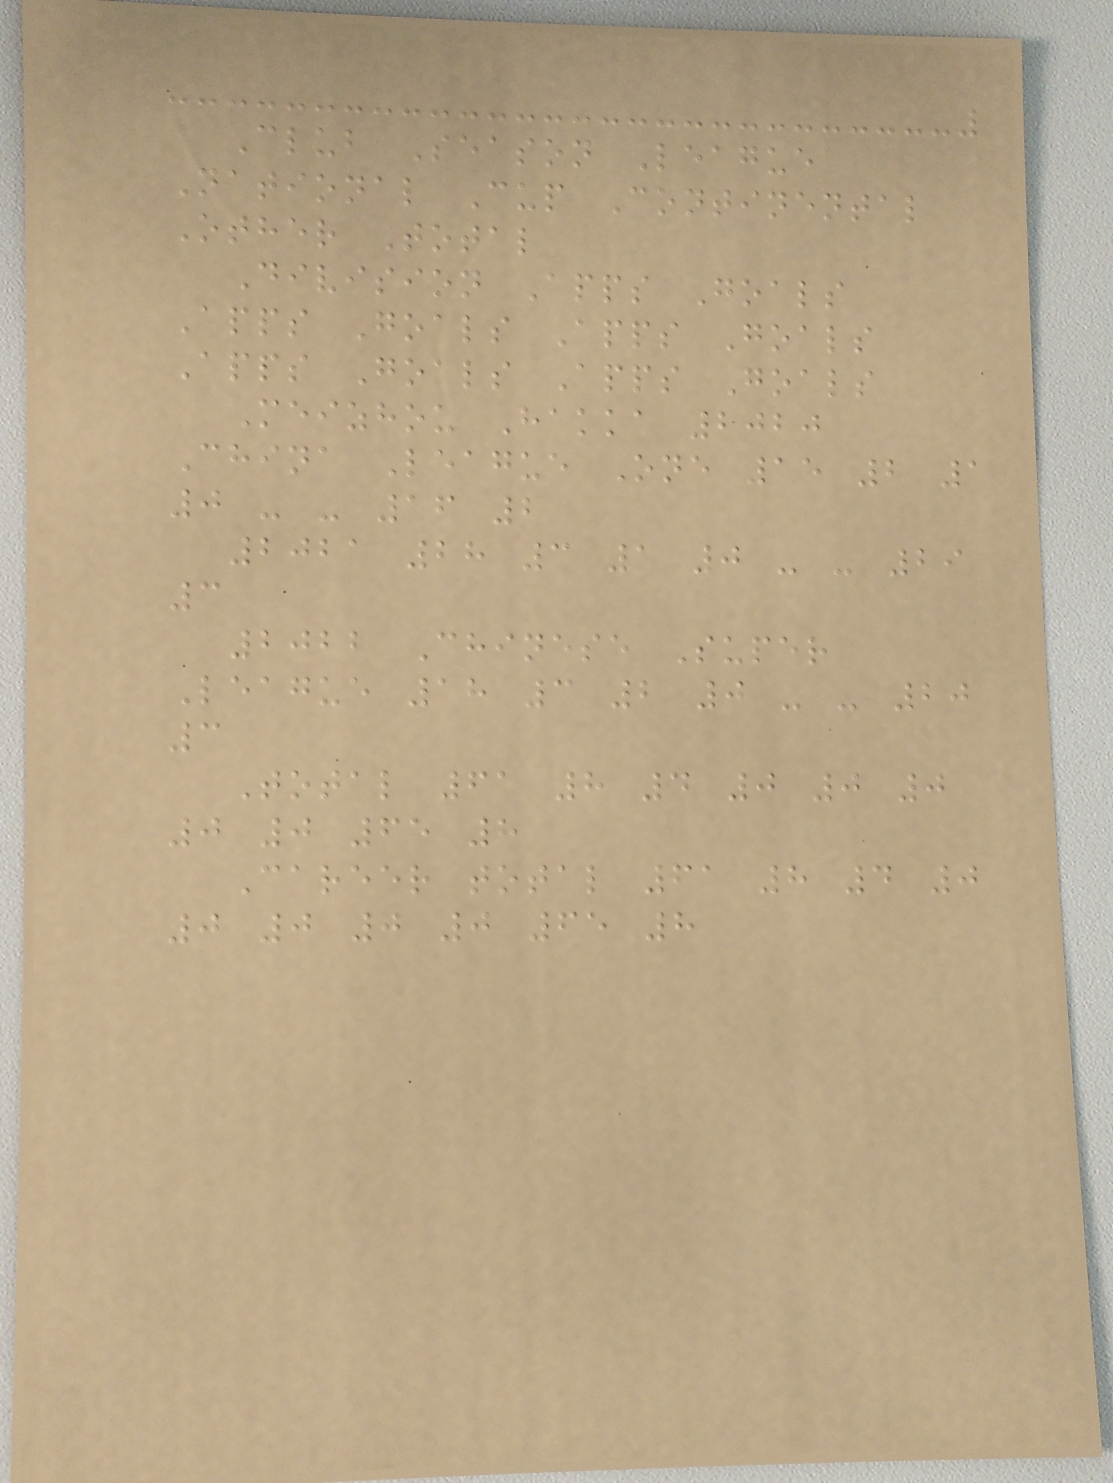Club Season League
National Cup Continental
Other Total
Division Apps Goals
Apps Goals Apps Goals
Apps Goals Apps Goals
Meizhou Hakka 2020
China League One 15 2 1
0 - - 16 2
2021 28 3 1 0 - - 29
3
2022 Chinese Super
League 18 3 2 0 - - 20
3
Total 61 8 4 0 0 0
0 0 65 8
Career total 61 8 4 0
0 0 0 0 65 8
